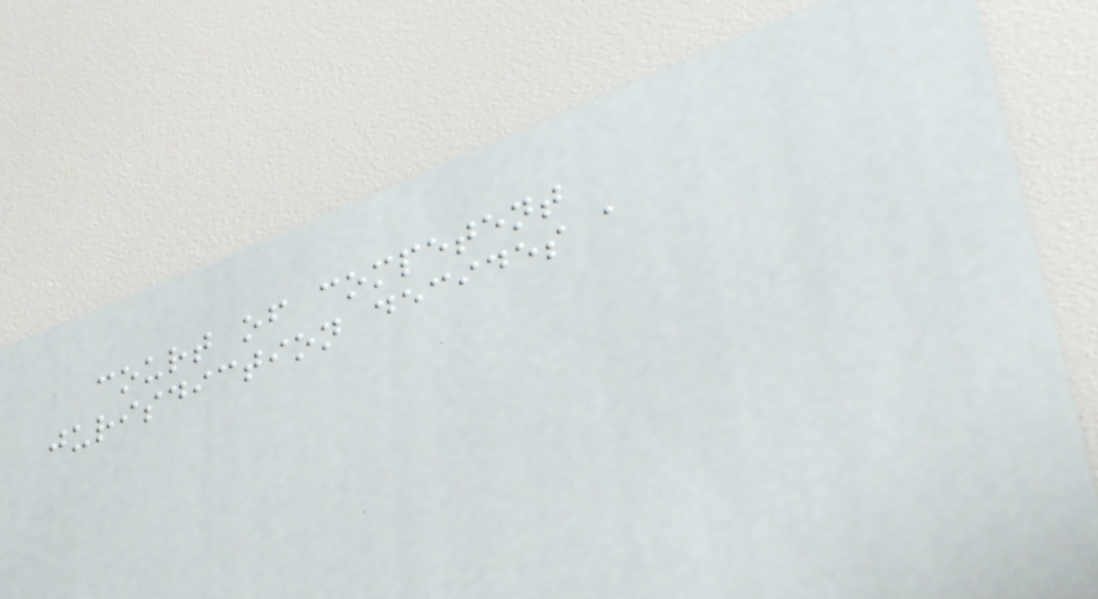court of competent
jurisdiction decides a
